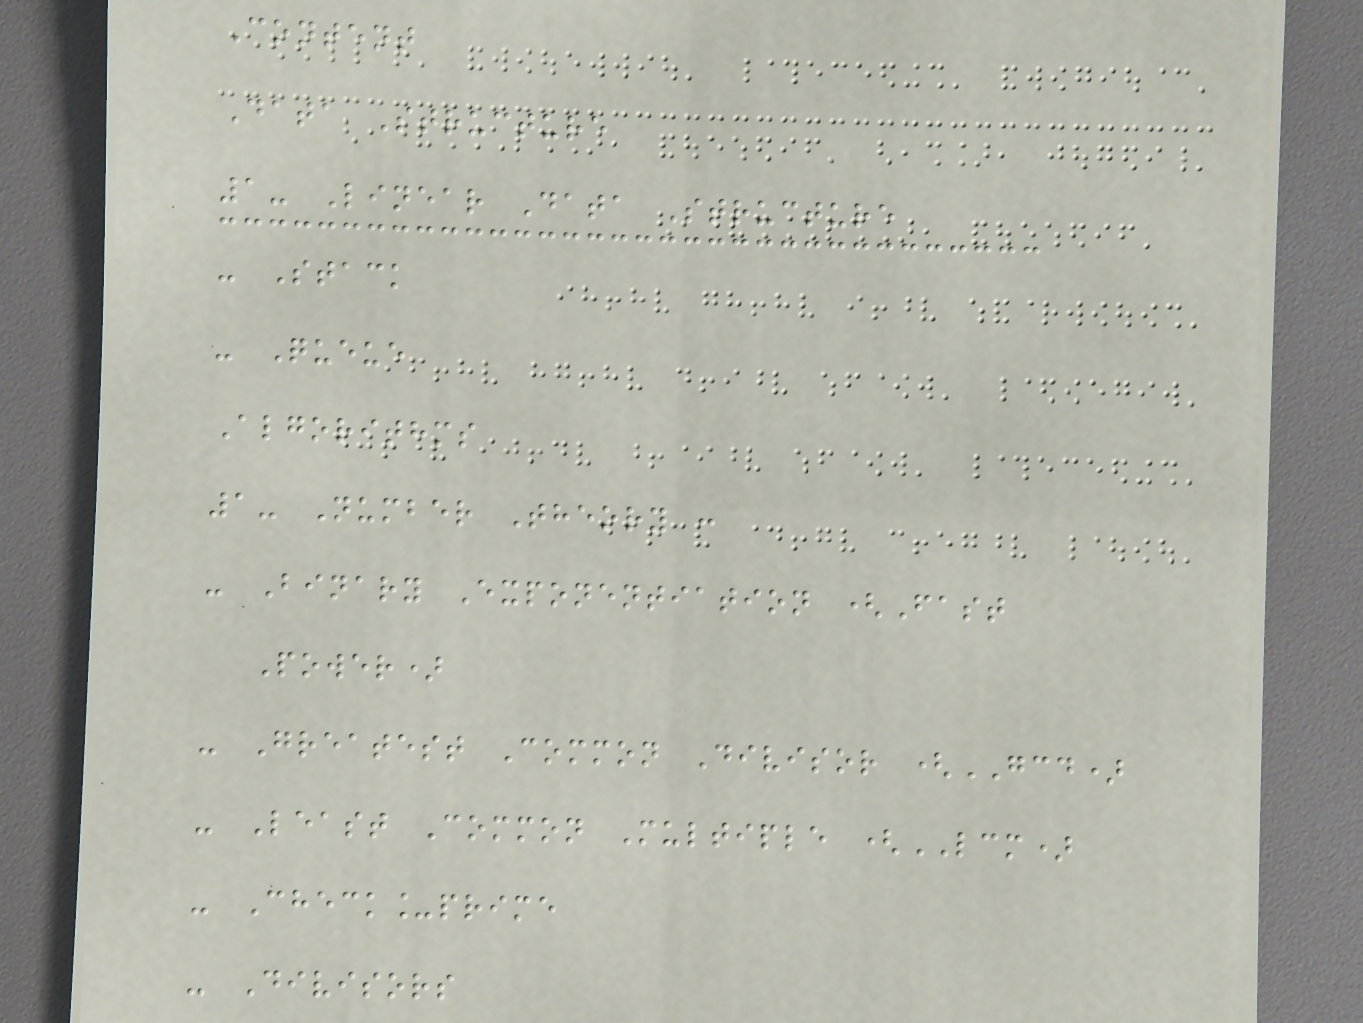Content
Data Structure
1- Linear Data Structure
- Stack
- Queue
Algorithms
1- Number Theory :
- Binary Exponentiation (Fast
Power)
- Greatest Common Divisor (GCD)
- Least Common Multiple (LCM)
- Check_prime
- Divisors
